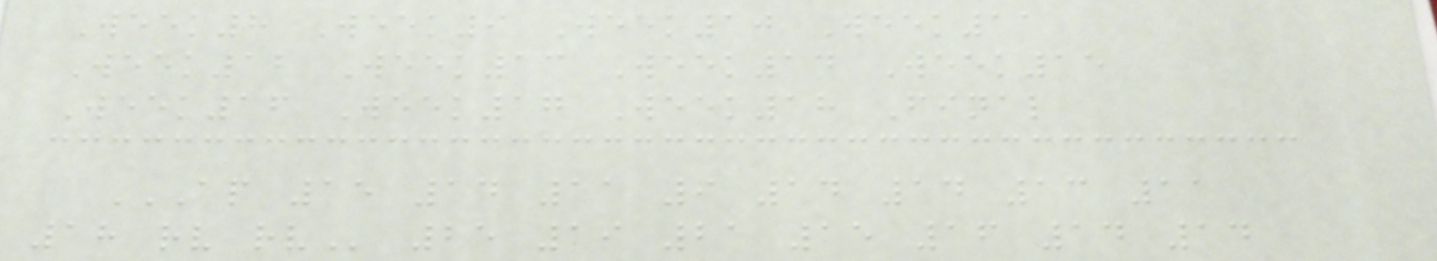Week8 Week9 Week10 Week11
Week12 Week13 Week14 Week15
Week16 Week17 Week18 Final
AP 15 14 11 9 14 14 13 11
18 RV RV 25 19 21 15 16 14 14
